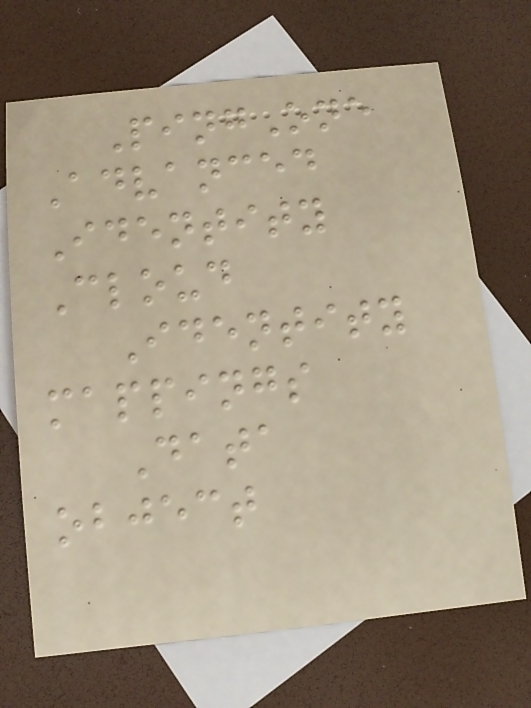PingOne
Advanced
Identity
Cloud
Identity
mappings
Data
object
